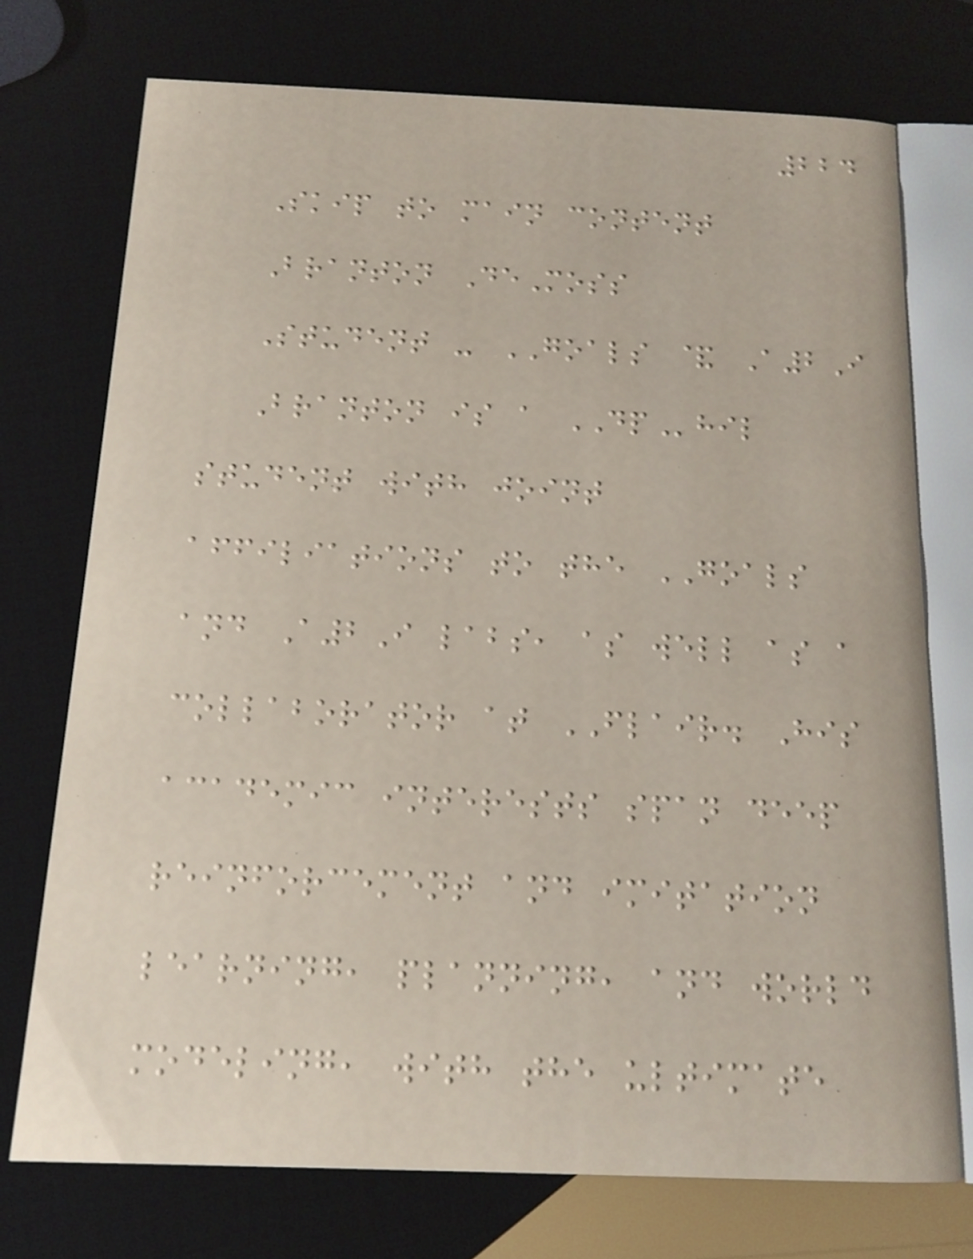224
Skip to main content
Branton DeMoss
Student - GOALS & A2I
Branton is a DPhil
student with joint
affiliations to the GOALS
and A2I labs, as well as a
collaborator at FLAIR. His
academic interests span deep
reinforcement and imitation
learning, planning, and world
modeling, with the ultimate
